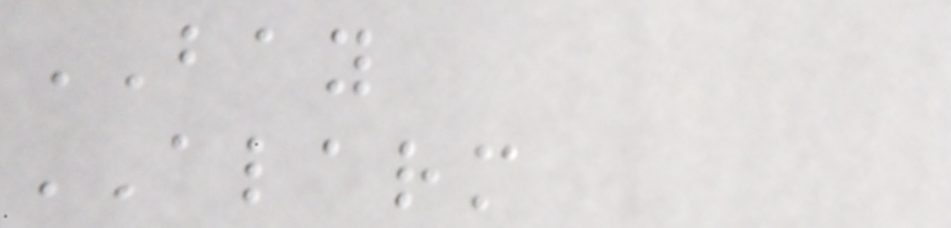BAY
ALARM
